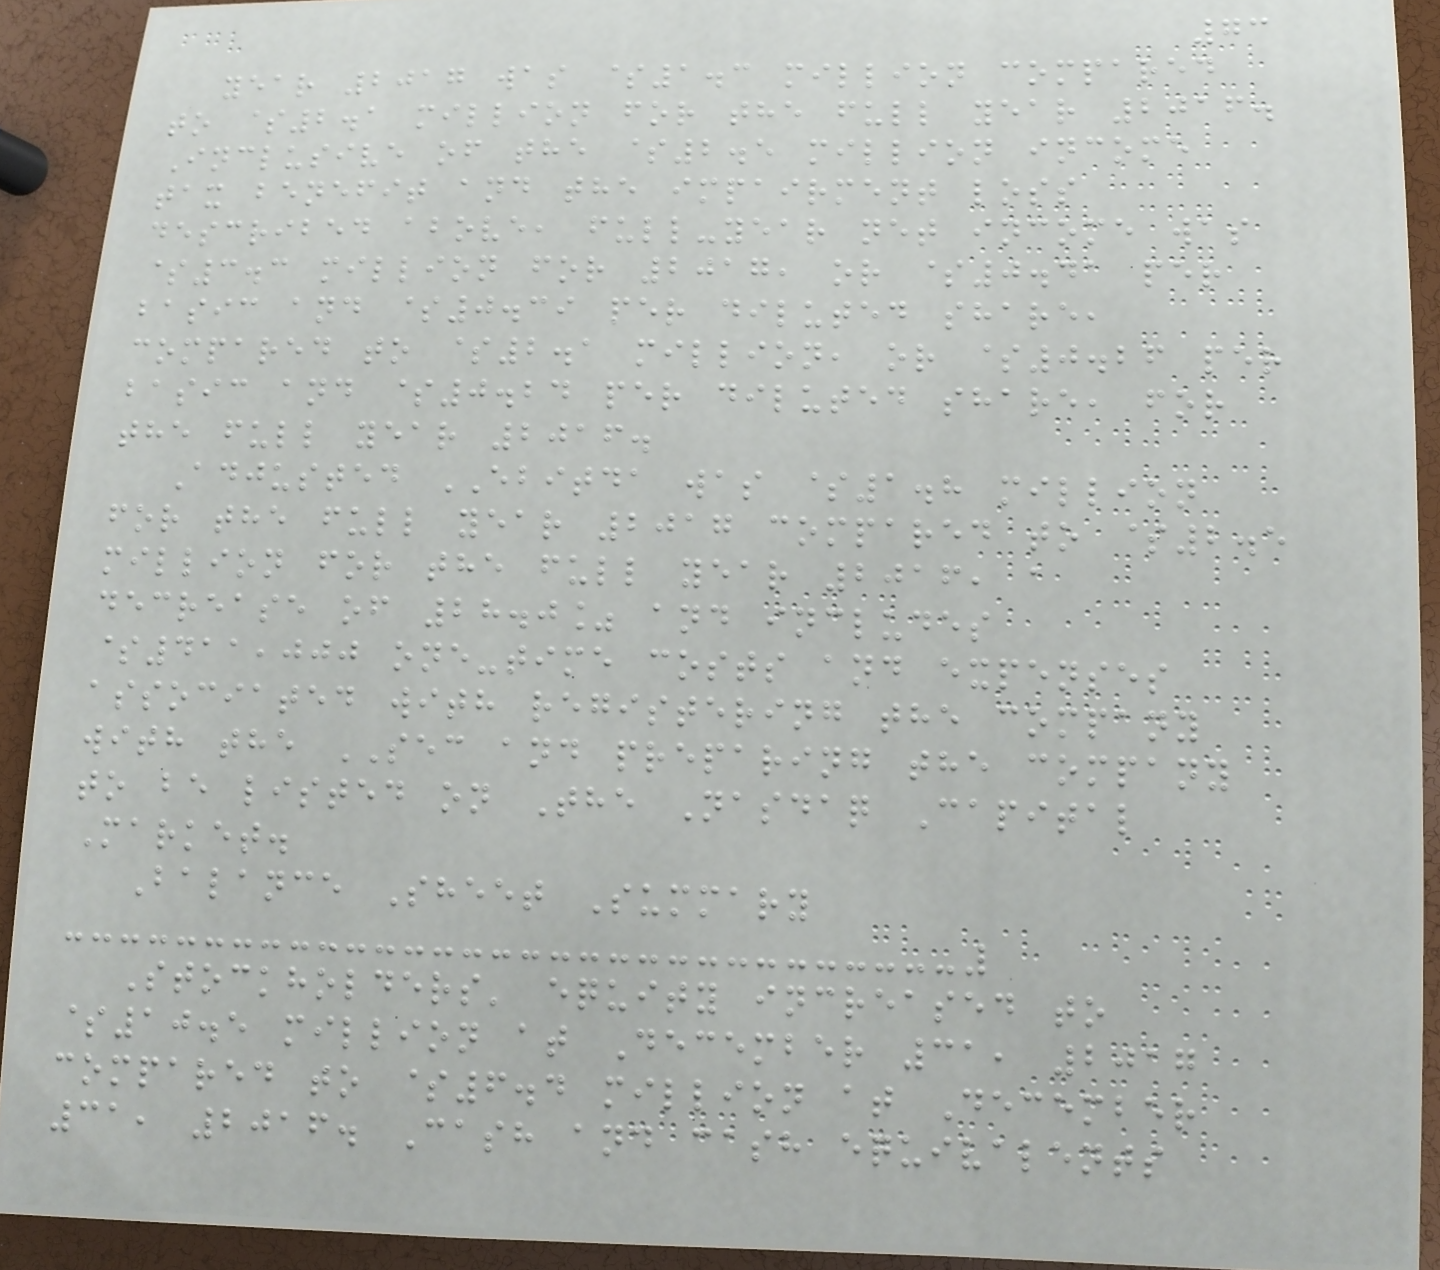73
year 2017 was $1.3 million compared
to $2.1 million for the full year 2016.
Inclusive of the $2.5 million income
tax benefit and the impairment loss
described above, full-year net income was
$3.3 million for 2017, or $0.41 per
basic and $0.39 per diluted share,
compared to $2.1 million, or $0.26 per
basic and $0.24 per diluted share, for
the full year 2016.
Adjusted EBITDA was $1.8 million
for the full year 2017 compared to $2.5
million for the full year 2016, a
decrease of 28.0% and includes
$411,000 one-time costs and expenses
associated with registering the company
with the SEC and preparing the company
to be listed on The Nasdaq Capital
Market.
Balance Sheet Summary
Stockholders' equity increased to
$10.5 million at December 31, 2017
compared to $6.4 million at December
31, 2016. Cash and cash equivalents
